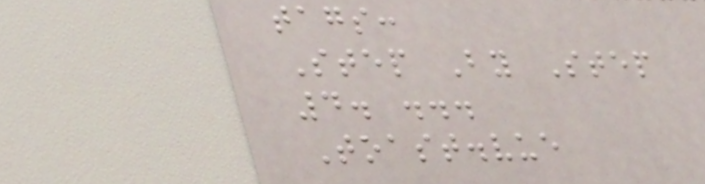tags:
Step By Step
4. ...
Toast.vue
